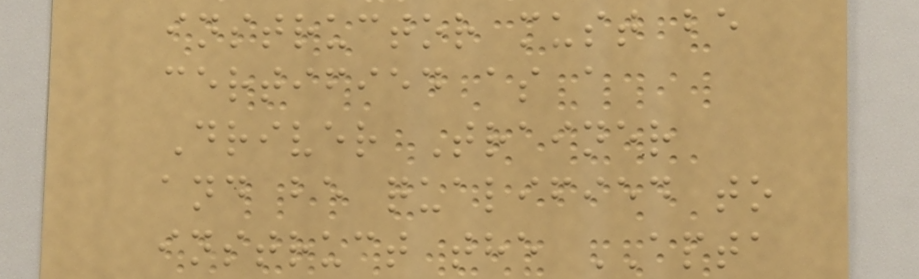instructor must be
certified as a
Driver Trainer
and be qualified to
instruct the APTA
